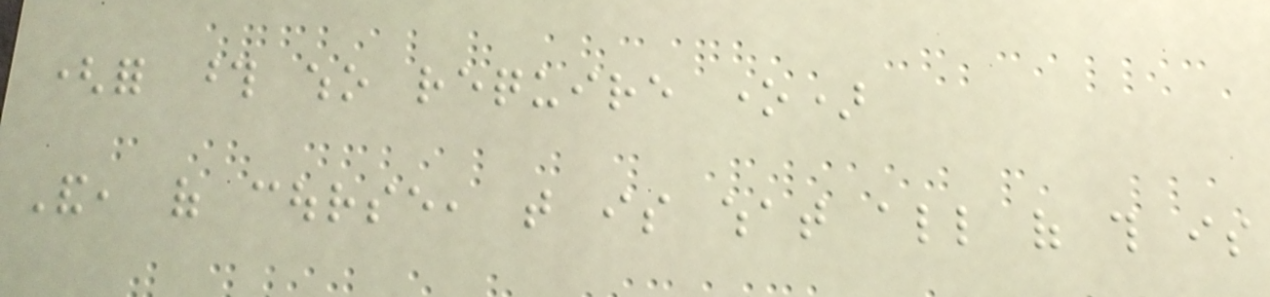(for those who require one)
And, of course, that is what all of this is
